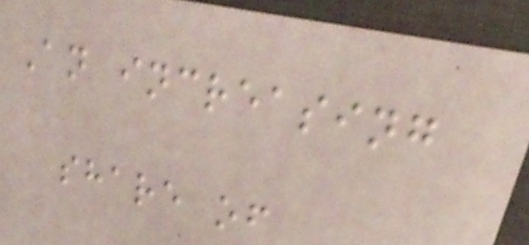An increasing
share of
